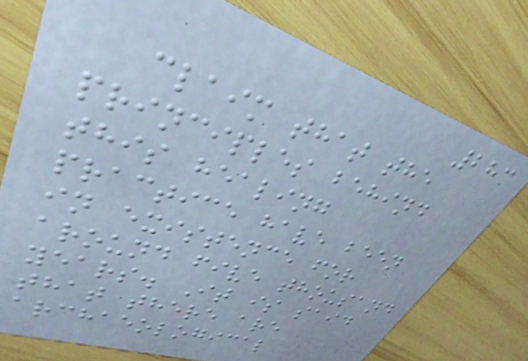283
claim that the
principles behind
this healing
practice have been
in existence for
around five thousand
years. It is said
that there are
archaeological
